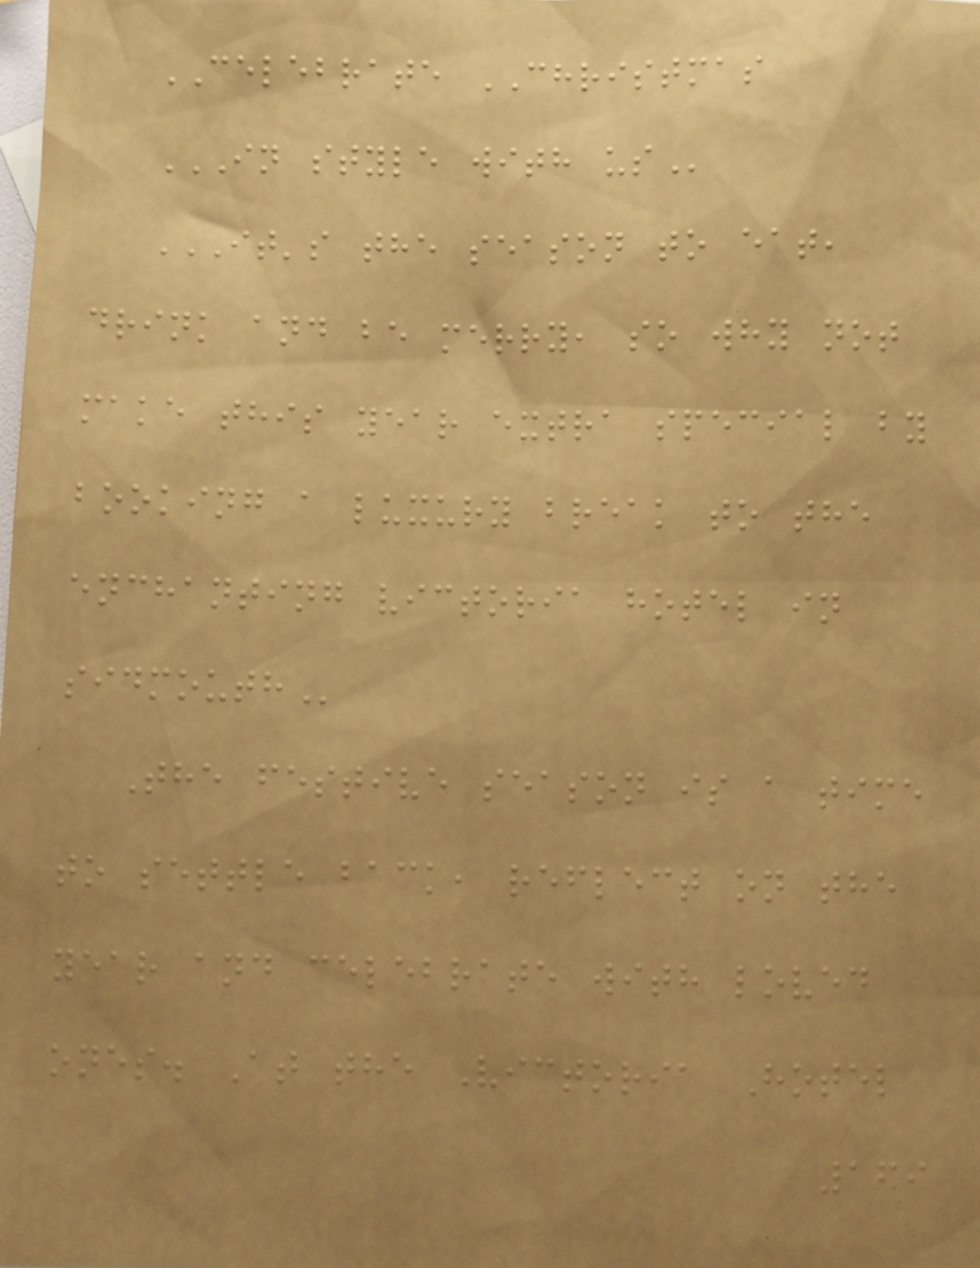CELEBRATE CHRISTMAS
IN STYLE WITH US
IT'S THE SEASON TO EAT,
DRINK AND BE MERRY, SO WHY NOT
MAKE THIS YEAR EXTRA SPECIAL BY
BOOKING A LUXURY BREAK TO THE
ENCHANTING VICTORIA HOTEL IN
SIDMOUTH
The festive season is a time
to settle back, reflect on the
year and celebrate with loved
ones. At the Victoria Hotel
169
